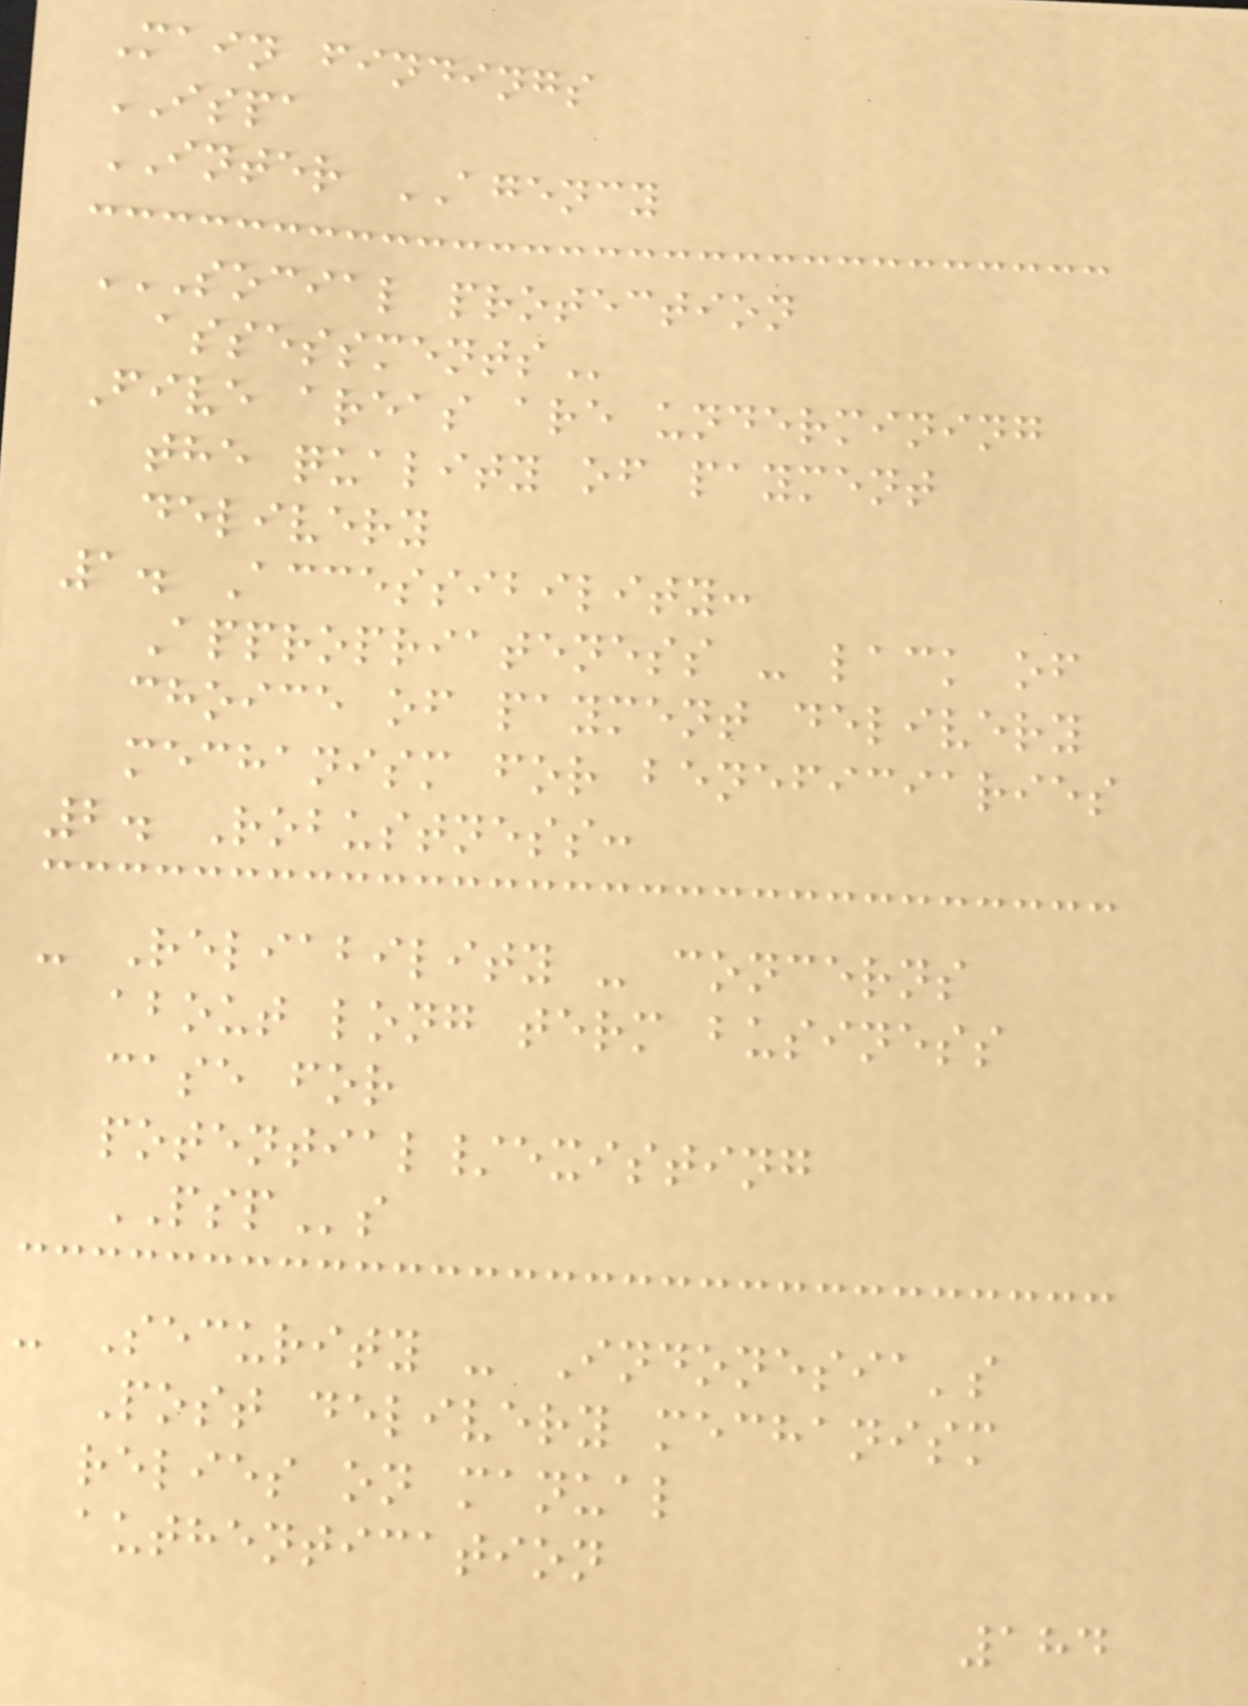Main findings
ISPA
INTER AGENCY
SOCIAL PROTECTION
ASSESSMENTS
Five areas are undermining
the quality of payment
delivery
1. Accessibility:
Appropriateness - lack of
choice of payment delivery
mechanism for beneficiaries
2. Robustness:
- Reliability - concerns
about long term business
case for
potential/existing
PSPs
- Security - Indonesia's
Post delivery mechanism
relies on manual
authentication
184
